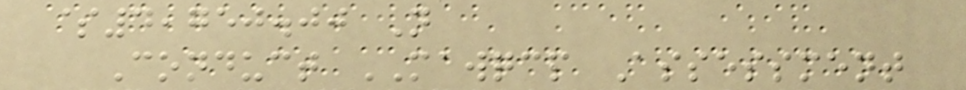$4,750.00 N
Conduct MAWQCP Assessment
